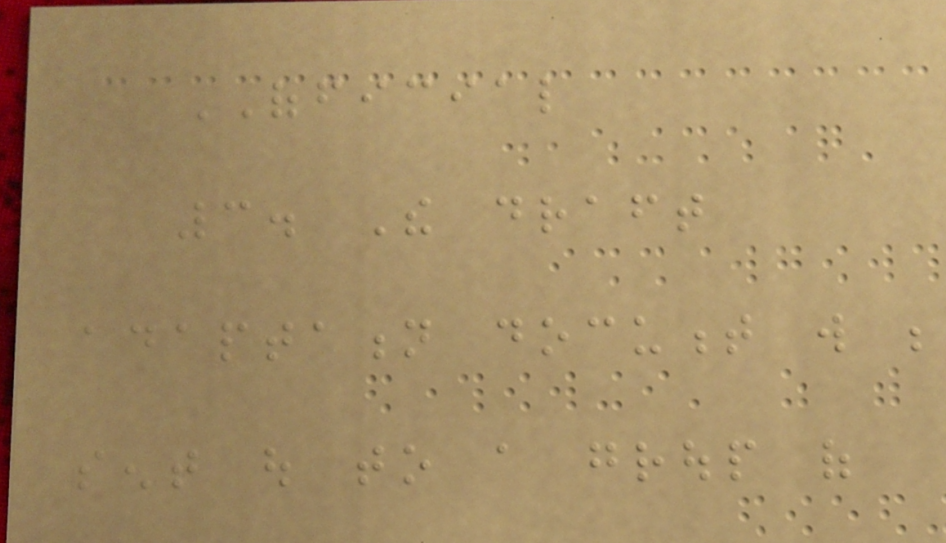OFFICIAL
3. The draft
adaptation document will be
sent out to a group of
